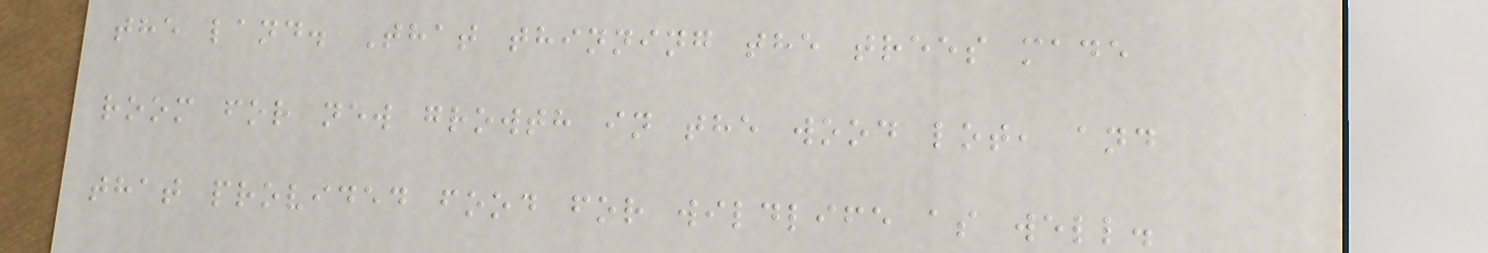the land. That thinning the trees made
room for new growth in the wood lot, and
that provided food for wildlife as well.
